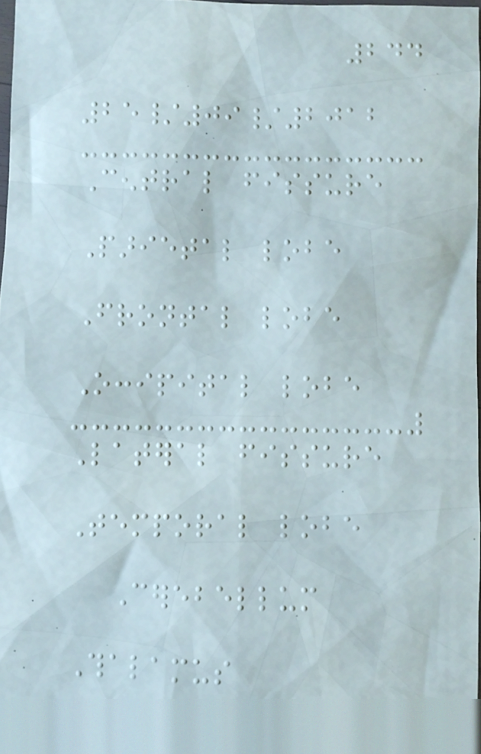244
25/09/2012
Central fissure
Parietal lobe
Frontal lobe
Occipital lobe
Lateral fissure
Temporal lobe
Cerebellum
Thalamus
